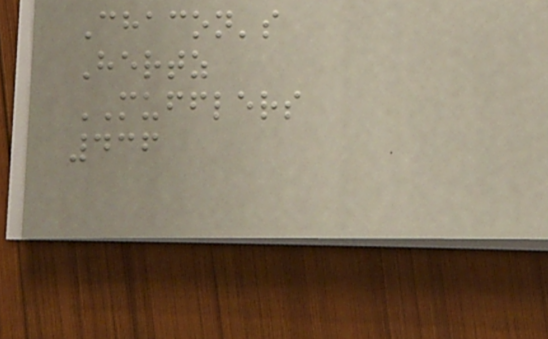Chacon's
Hertz
MUFFLERS
436
